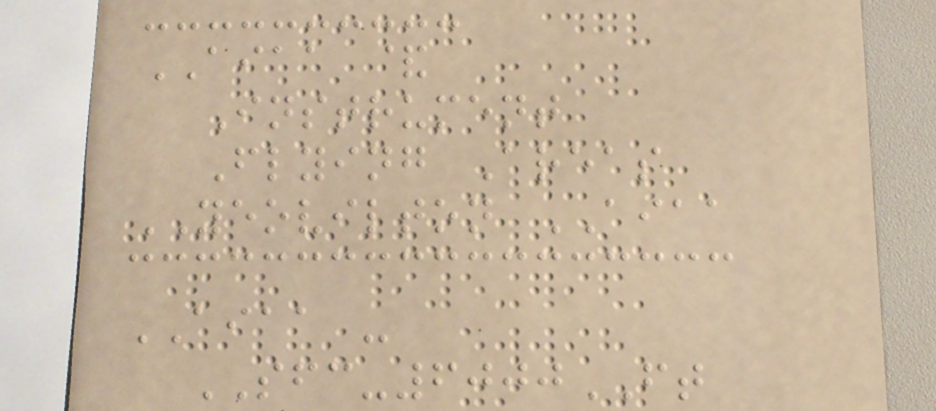AIAA &
Instrument
Flying Areas
YEOVILTON AIAA
AIAA -
SFC-6000FT
